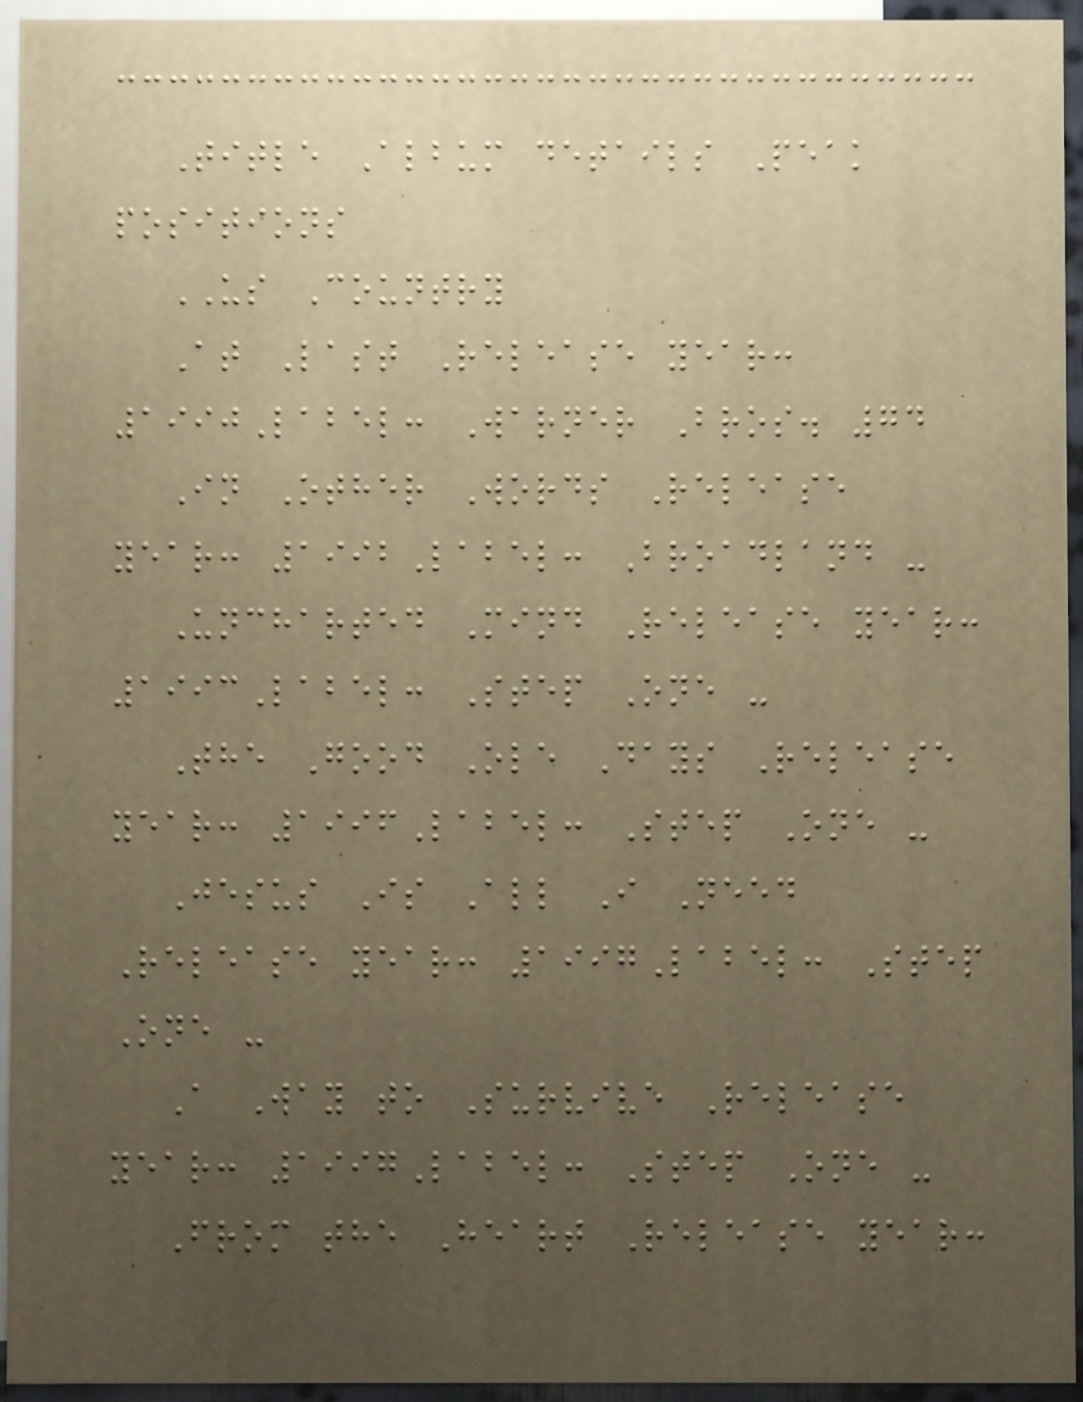Title Album details Peak
positions
US Country
At Last Release year:
1990Label: Warner Bros. 74
In Other Words Release
year: 1992Label: Broadland -
Uncharted Mind Release year:
1993Label: Step One -
The Good Ole Days Release
year: 1996Label: Step One -
Jesus Is All I Need
Release year: 1997Label: Step
One -
A Way to Survive Release
year: 1997Label: Step One -
From the Heart Release year:
